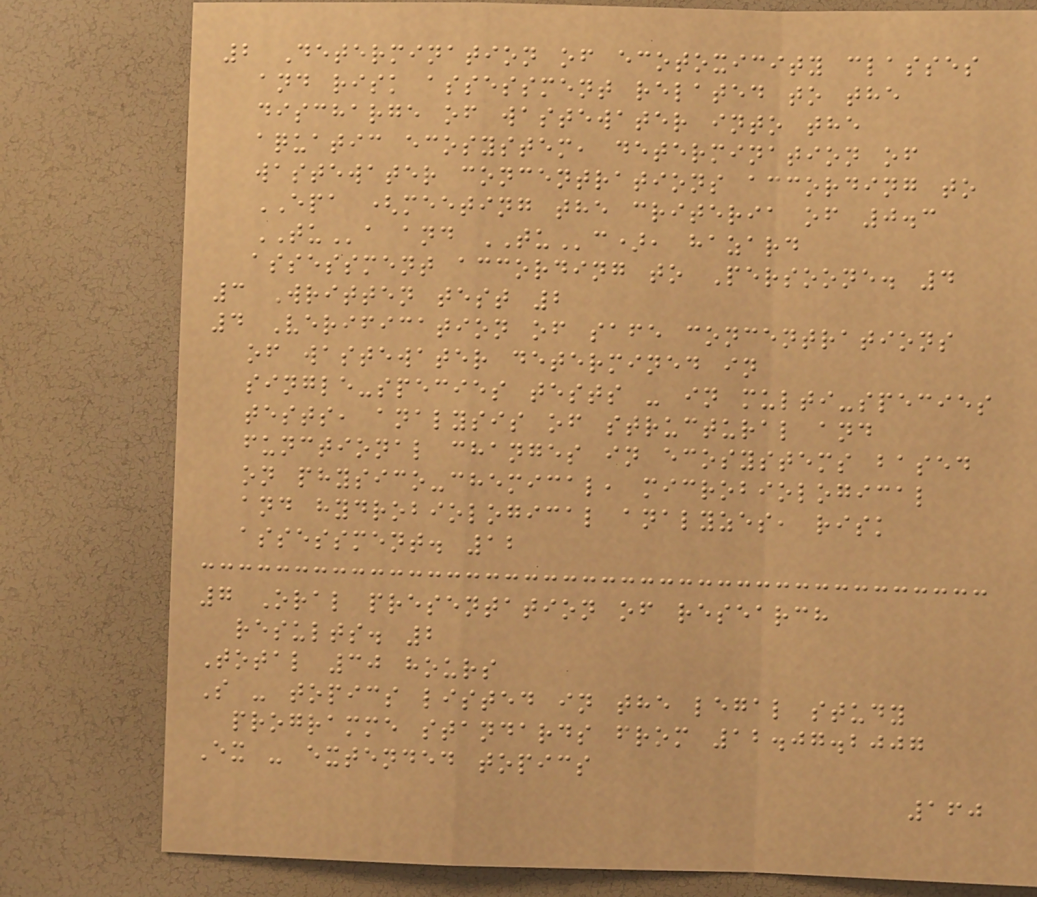2 Determination of ecotoxicity classes
and risk assessment related to the
discharge of wastewater into the
aquatic ecosystem, determination of
wastewater concentrations according to
EPA (meeting the criteria of 0.3
TUa and TUc), hazard
assessment according to Persoone. 4
3 Written test 2
4 Verification of safe concentrations
of wastewater determined in
single-species tests - in multi-species
tests, analysis of structural and
functional changes in ecosystems based
on physico-chemical, microbiological
and hydrobiological analyzes, risk
assessment. 12
7 Oral presentation of research
results. 2
Total 30 hours
S - topics listed in the legal study
programme standards from 12.07.2007
Ex - extended topics
160
